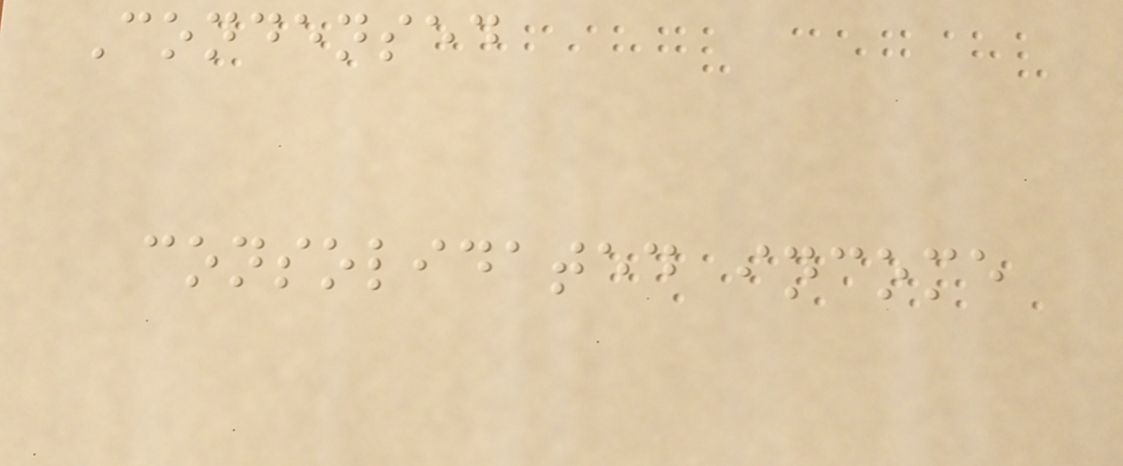Condensed
consolidated income
